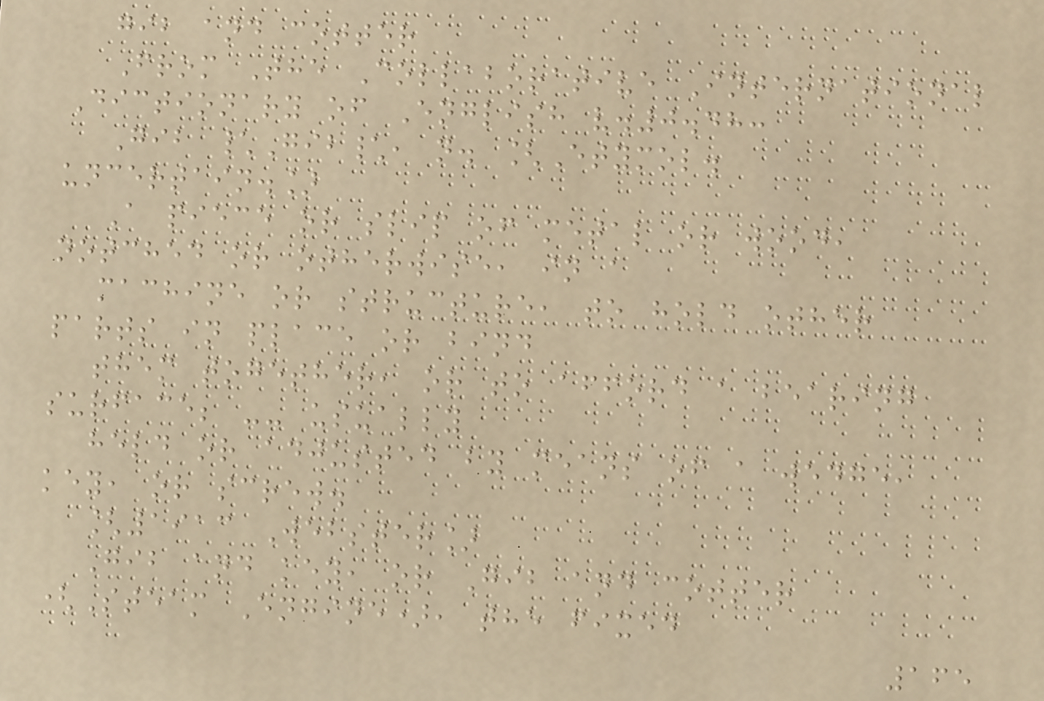gib and cotter
From The Collaborative International
Dictionary of English v.0.48:
Gib \Gib\, n. [Etymol.
uncertain.]
A piece or slip of metal or wood,
notched or otherwise, in a
machine or structure, to hold other
parts in place or bind
them together, or to afford a bearing
surface; -- usually
held or adjusted by means of a wedge,
key, or screw.
[1913 Webster]
Gib and key, or Gib and cotter
(Steam Engine), the fixed
165
